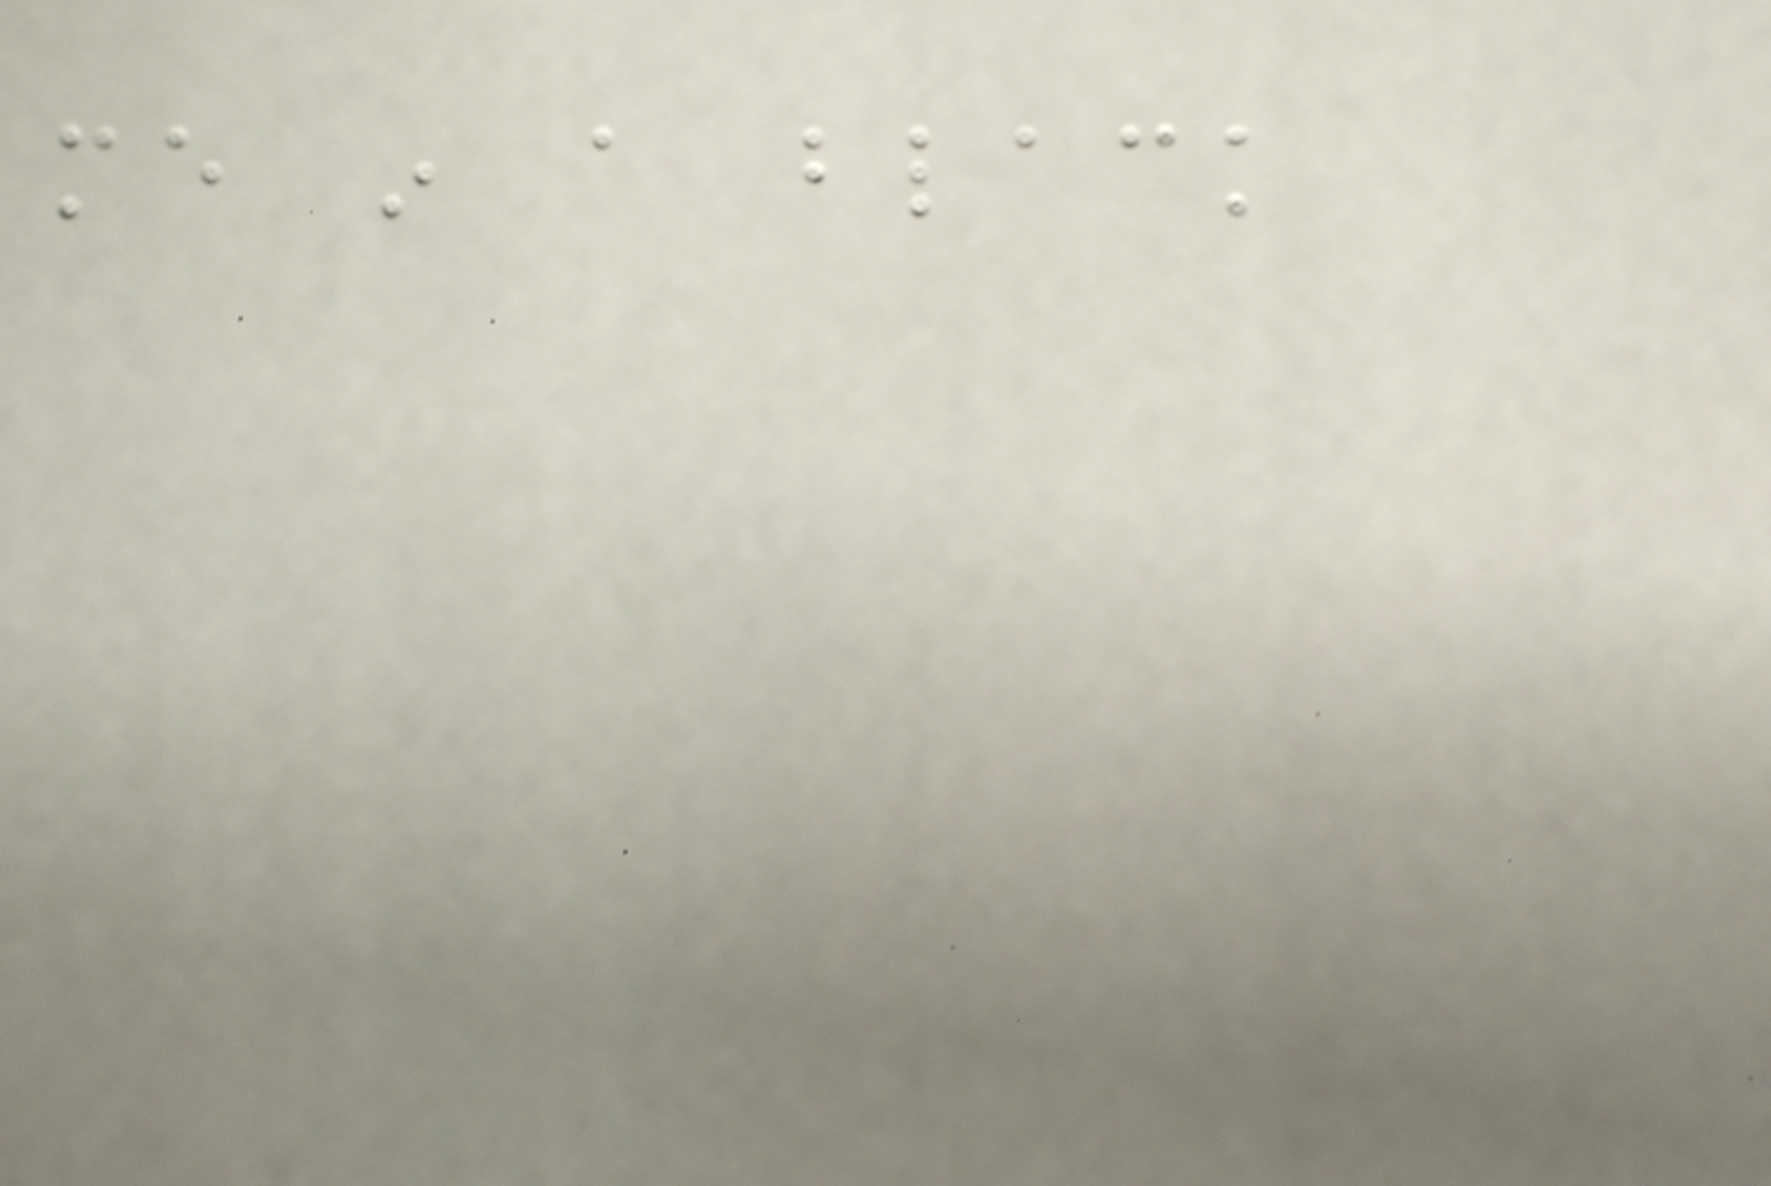me in a black
